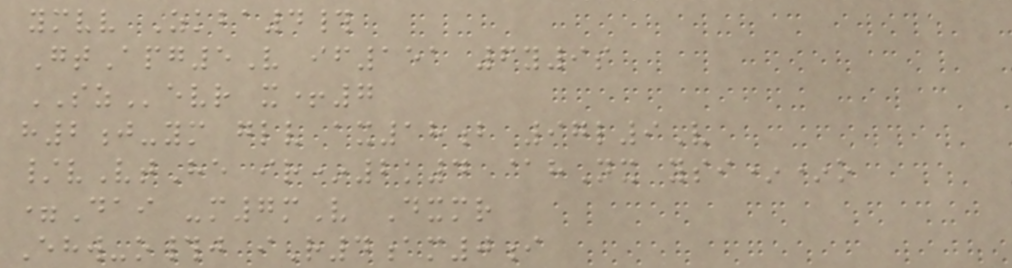ymvv Zkba4#
GtApg5V if151 6y9s
SZevr x+7
h2j-ym glv ax18b 97l9V
/vVtHe ir*2k4 @hNx ysi**o
=Dai -m7mV Dxmr
Ehw-o#j iR4am0i
